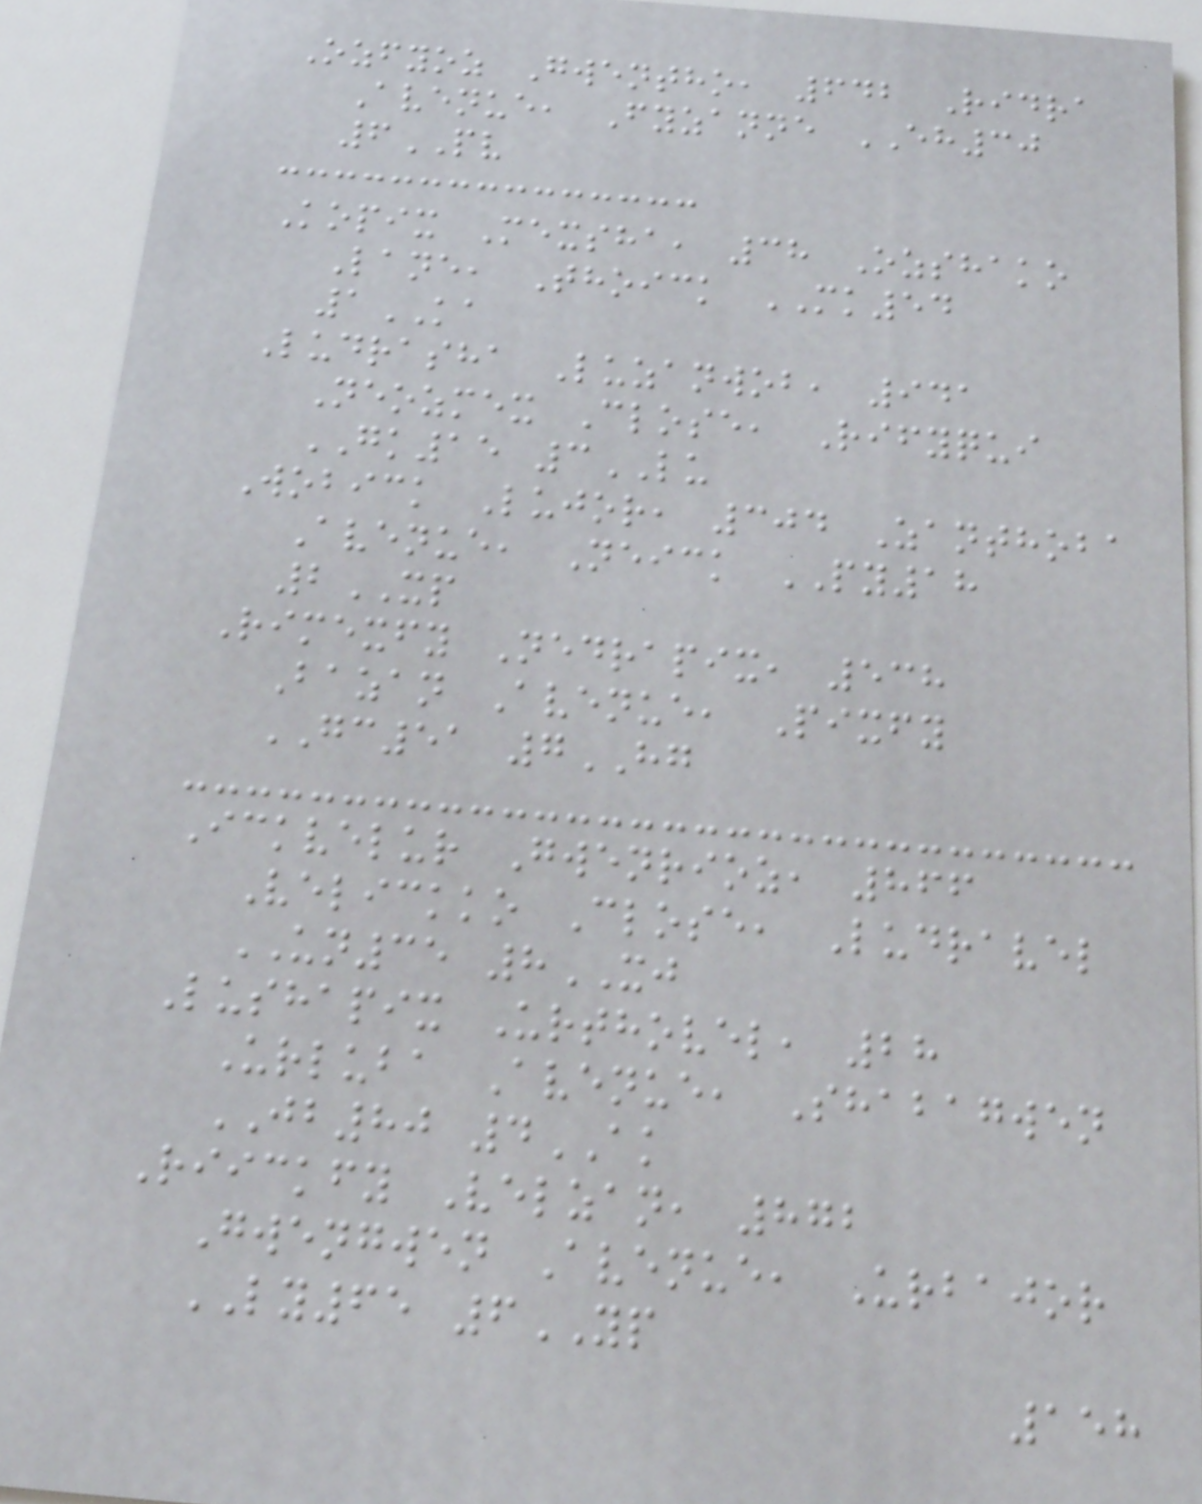Ozfyoz Gwentho, 642 Ridra
Avenue, Fyzanne EH30
6PV
Kopix Mexsha, 38 Ozshako
Lane, Thoick MK54
1KA
Ludrasha Luzanwob, 941
Neozmex Close, Rifyqui
GK15 3LU
Wobick Lujor, 304 Zanthoba
Avenue, Neick PY18
2XP
Rimexfy Nedrapix, 538
Bazan Avenue, Pixfy
GC51 7HG
Ickvelur Gwenrioz, 866
Velickko Close, Ludravel
UN35 8XJ
Lushapix Urthovel, 28
Urluba Avenue, Shabagwen
JB80 4AK
Riickfy Velzan, 872
Gwengwen Avenue, Urbajor
LY65 6YP
158
